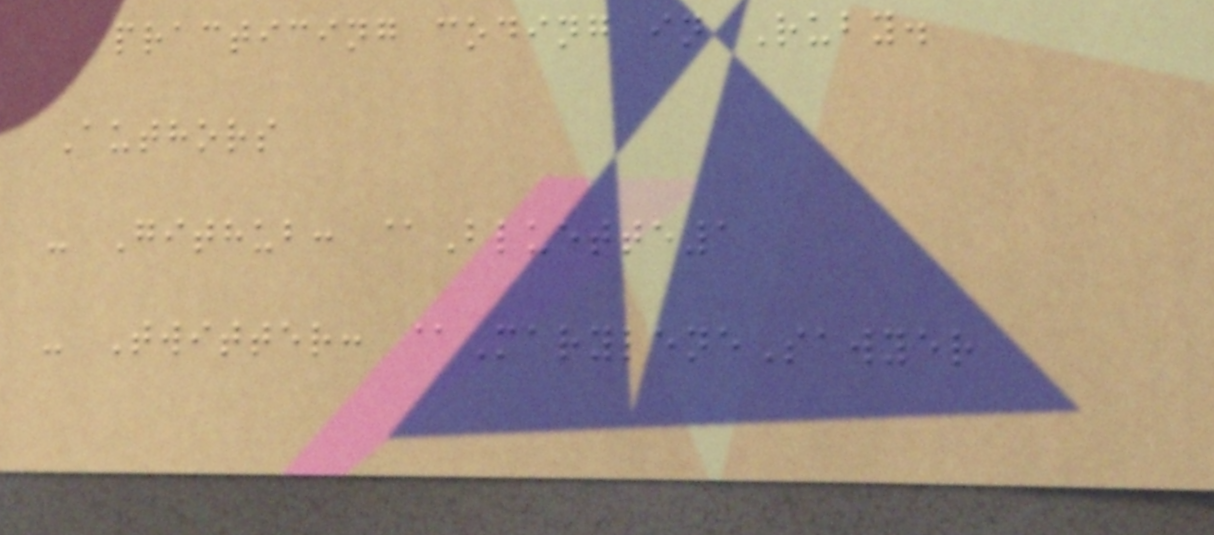practicing coding in Ruby.
Authors
- Github: @Bluette1
- Twitter: @MaryleneSawyer
